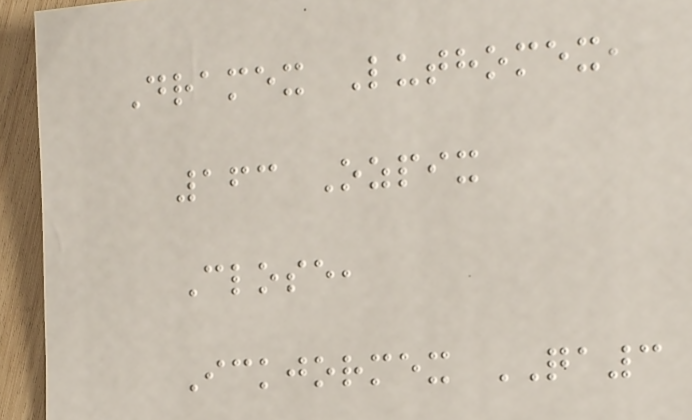Dramex Luthomex,
163 Ozpix
Close,
Ickjormex QA3
